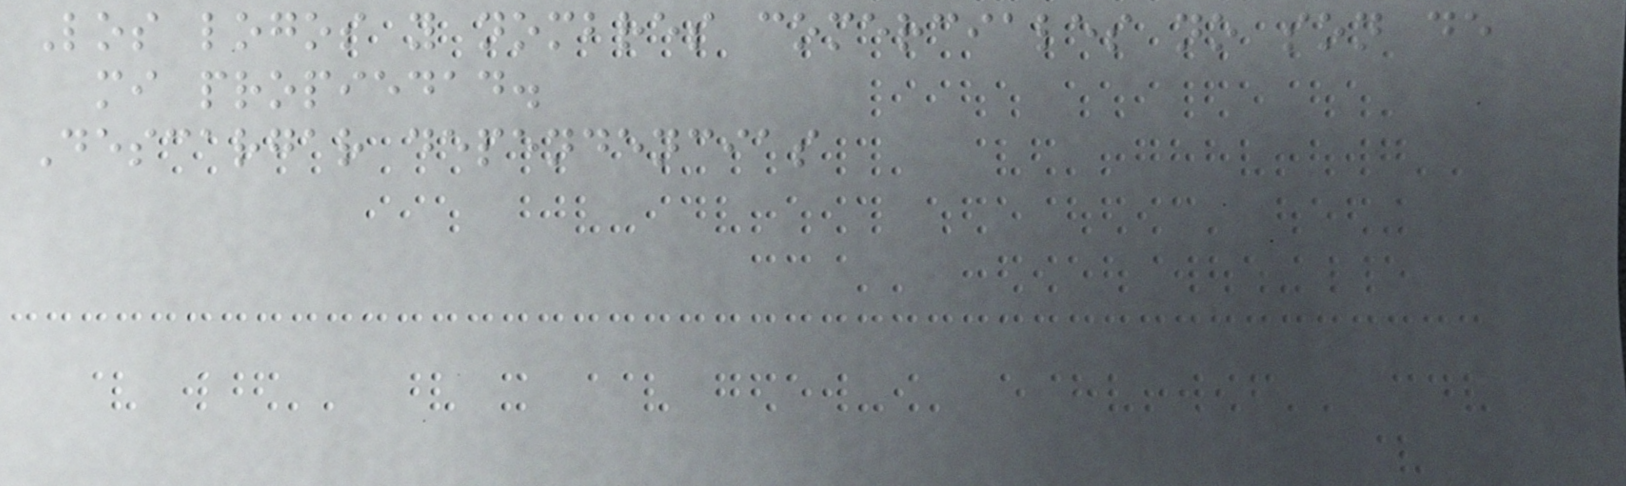Los logos y nombres comerciales no son de
mi propiedad.
Descargar dependencias
